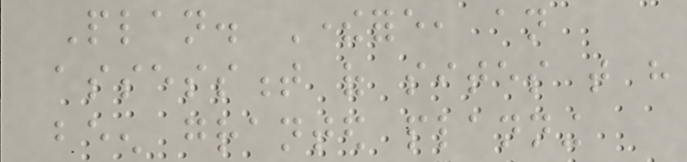Plan. Therefore, an
assessment of sites that have
been granted planning
